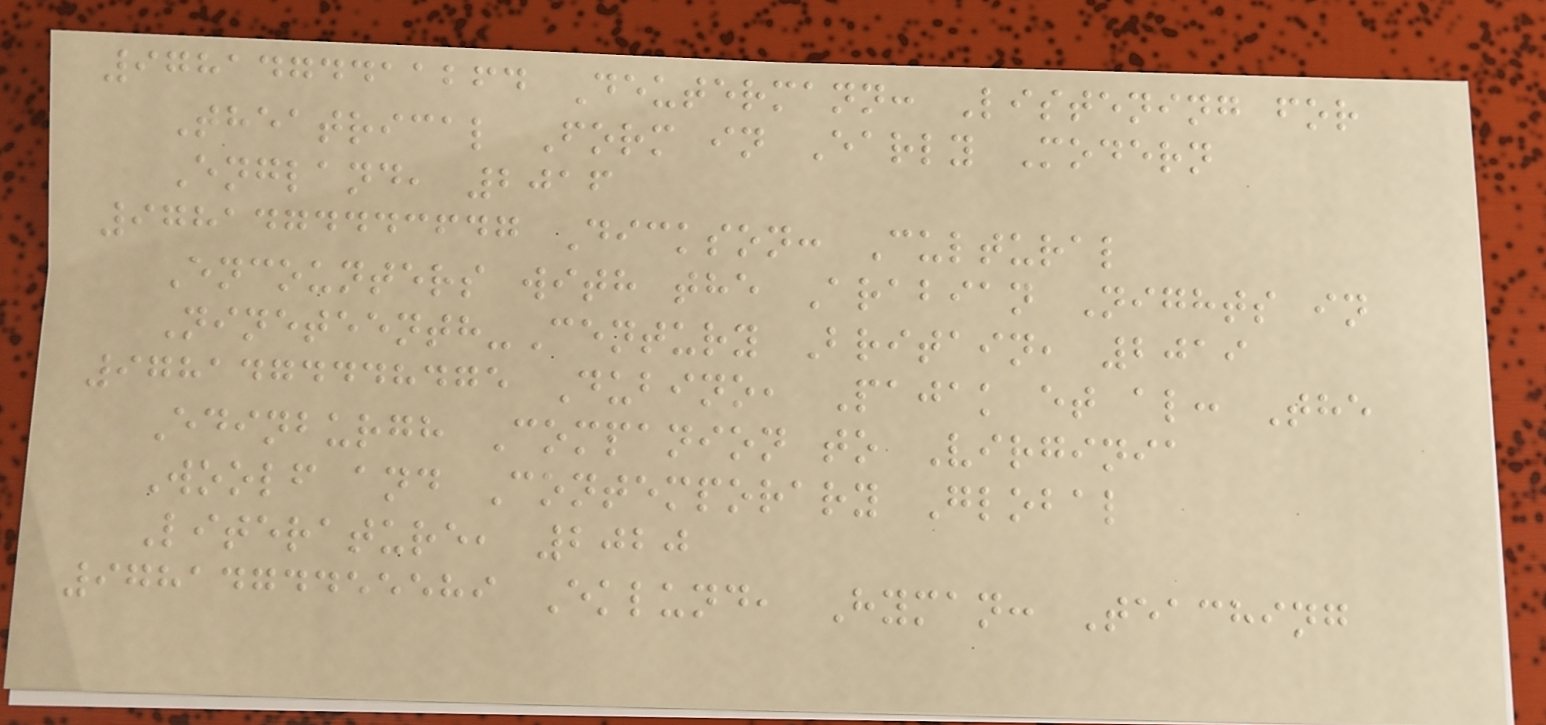9781474411264 Deutermann: Listening for
Theatrical Form in Early Modern
England, 2016
9781474443647 Dickson: Cultural
Encounters with the Arabian Nights in
Nineteenth-Century Britain, 2019
9781474448475 Dubino, Pajak et al: The
Edinburgh Companion to Virginia
Woolf and Contemporary Global
Literature, 2020
9781474455589 Eklund, Hyman: Teaching
